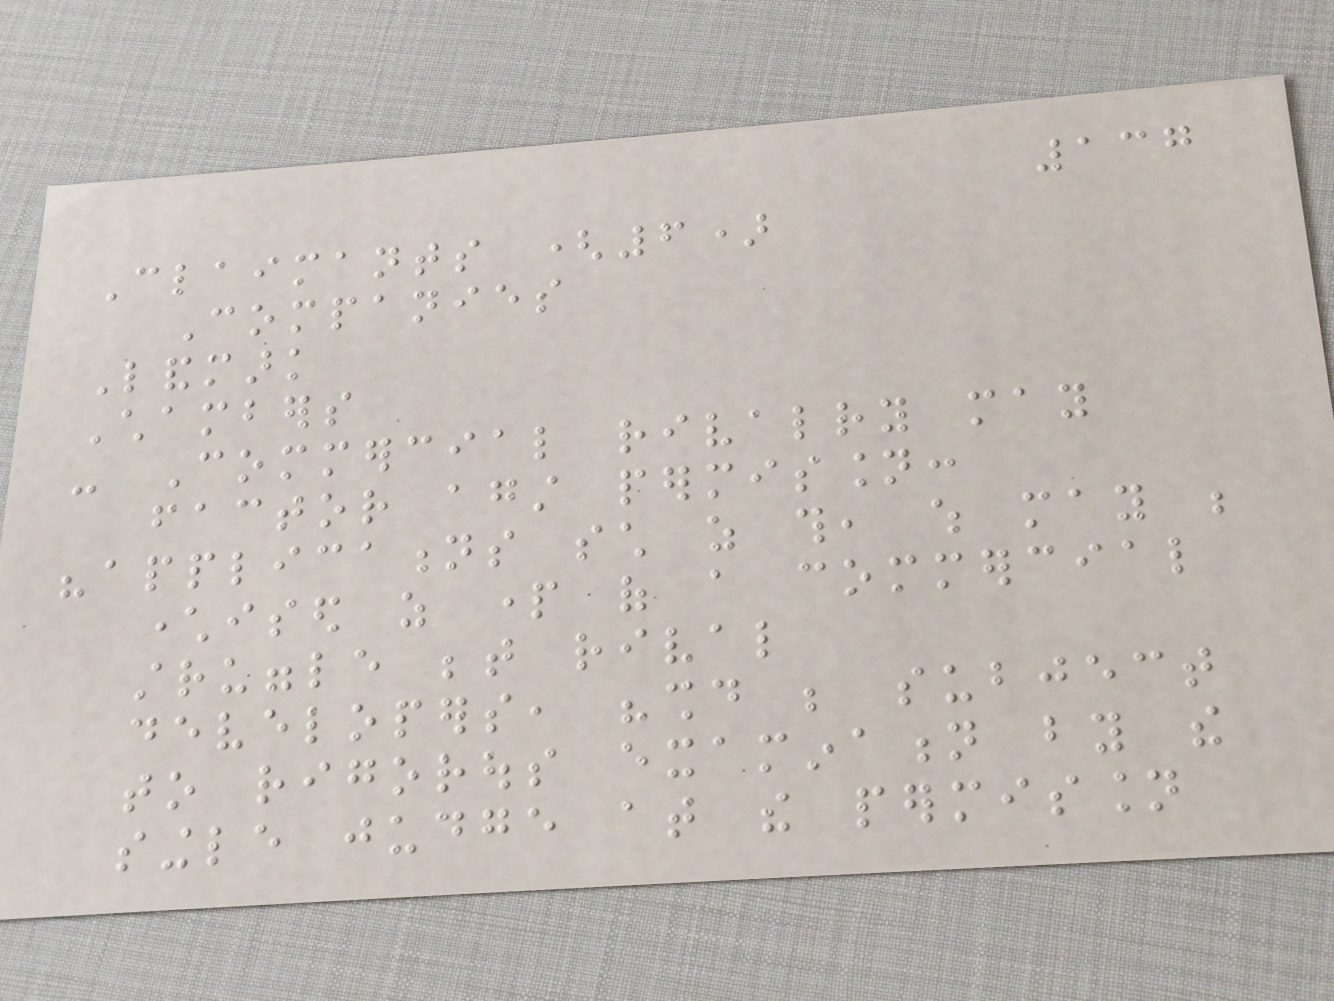137
Claimants (6)
Companies
Landmark
Chambers
- Commercial rivalry may
factor against permission:
"applications such as this, which may be
characterised as part of a commercial
struggle between rival
developers, "should be subject
to rigorous examination by the
single judge at the permission
